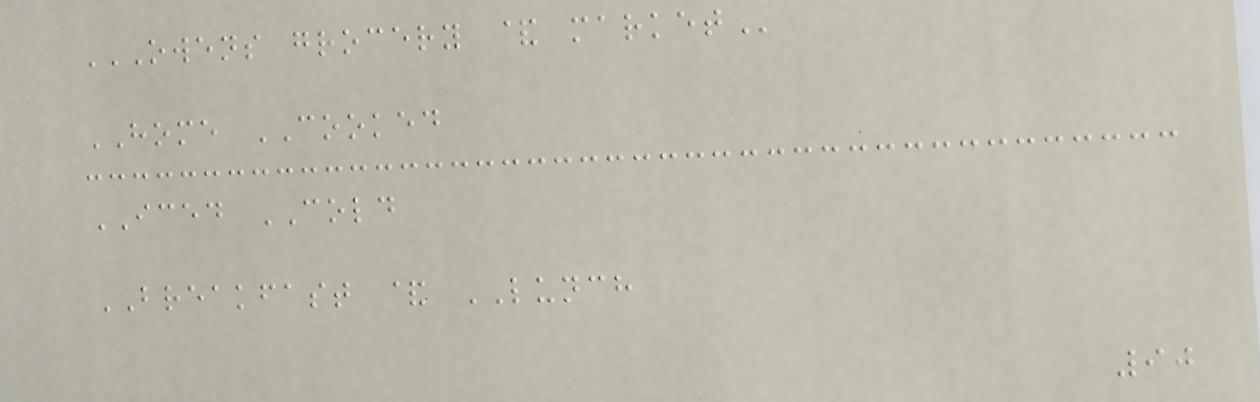OWENS GROCERY & MARKET
HOME COOKED
ICED COLD
BREAKFAST & LUNCH
90
